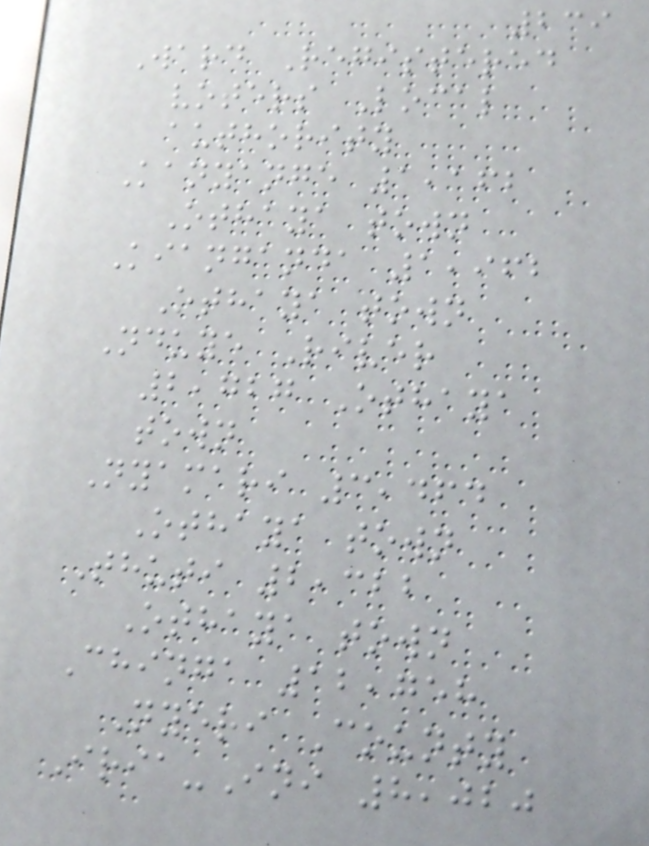239
Ward Registered
voters Local
authority
Kanyange 1,162
Othaya town
Kianganda 1,962
Othaya town
Nduye River
2,727 Othaya
town
Nyamari 3,464
Othaya town
Thuti 2,322
Othaya town
Chinga 12,758
Nyeri County
Iria-Ini 8,020
